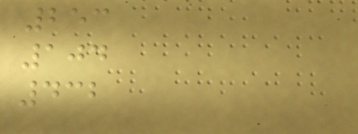253
104
432
